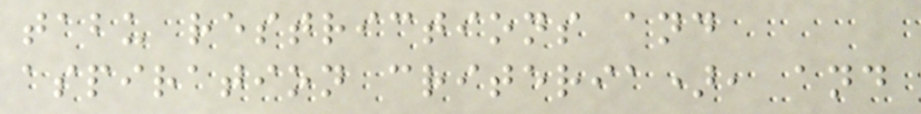tabu restrictions and
aspiration criteria), and
